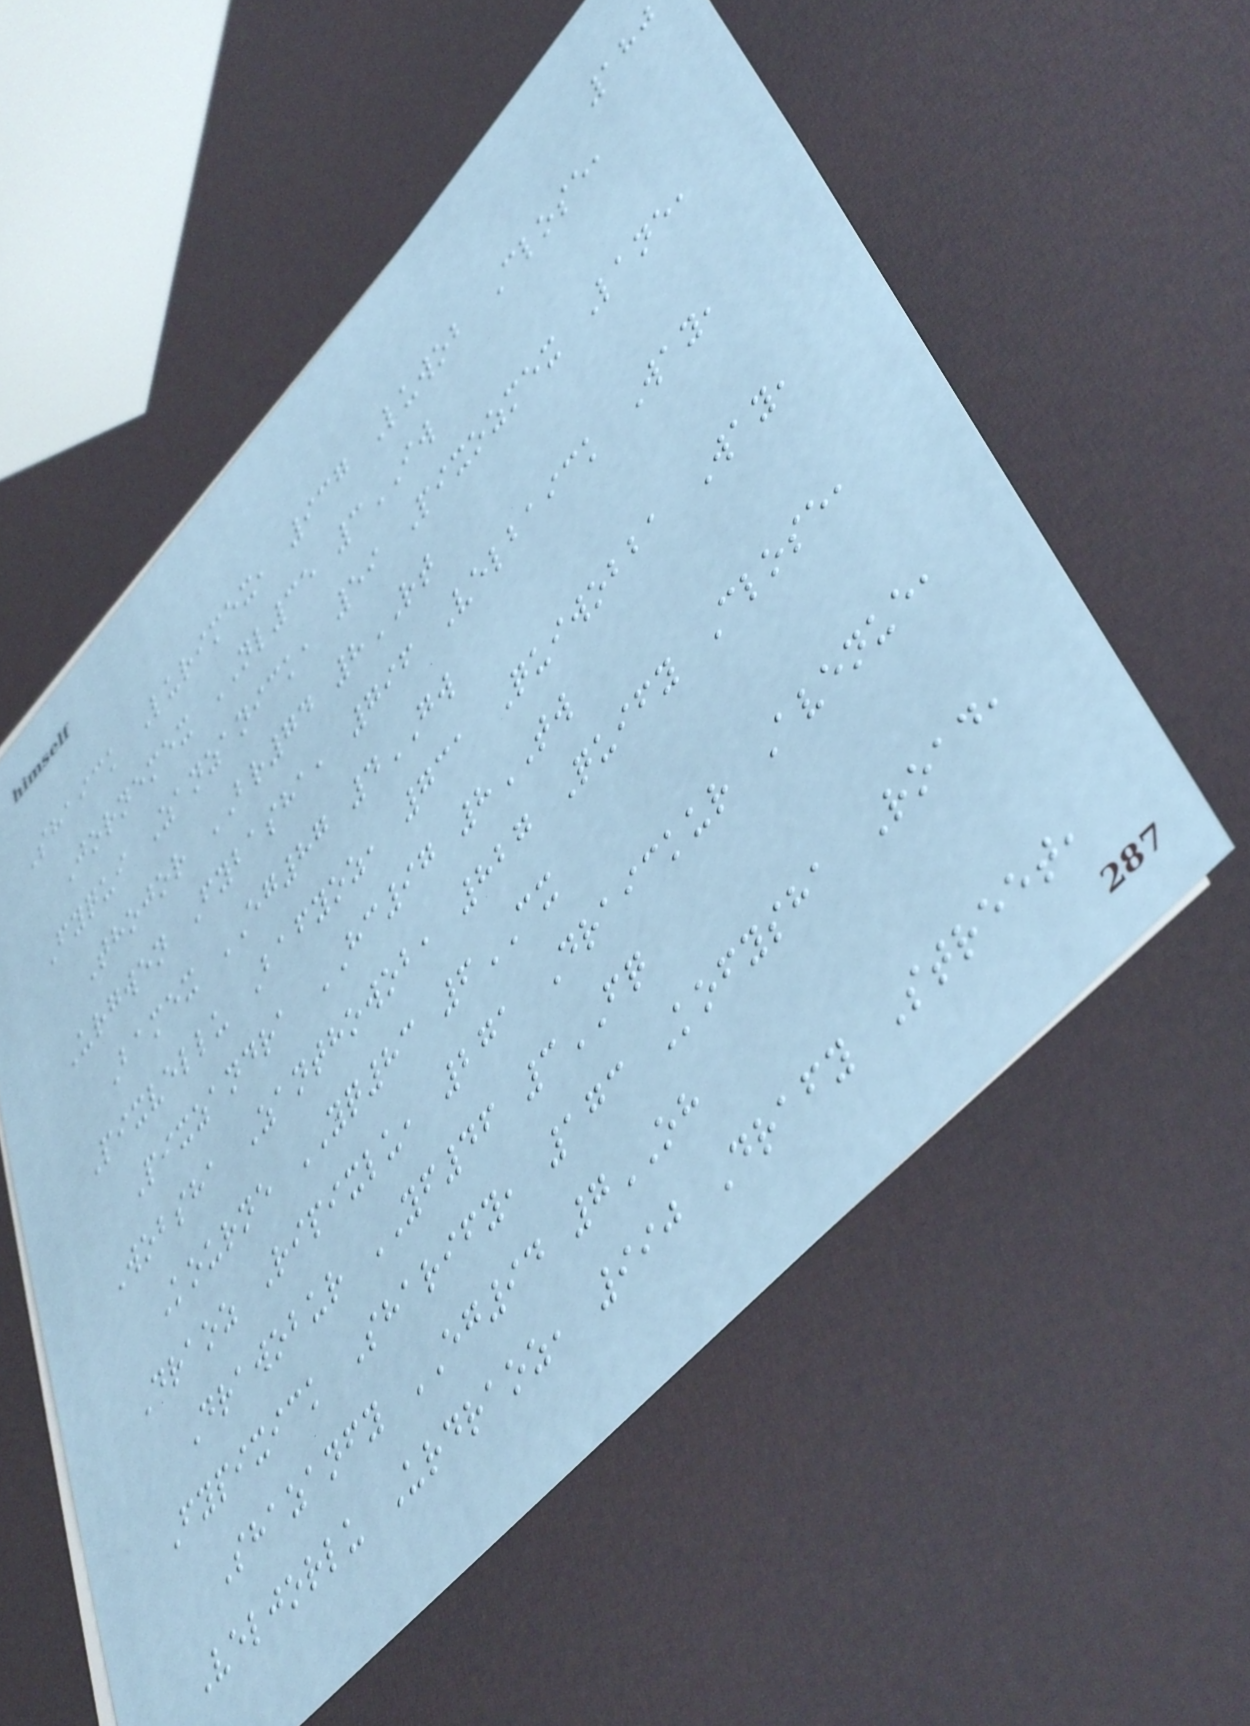180
Shaick Lurimex, 937 Luwob Close,
Jornemex NL35 3IW
Fyqui Zanzanick, 59 Pixozmex Lane,
Thojor BR74 8RT
Urgwen Fybasha, 796 Velbaick Way,
Bamex EG87 4GW
Pixvellu Bafyoz, 731 Quiwobba Way,
Pixzandra HC97 8TW
Wobsha Zanthowob, 827 Quify Close,
Kourne YQ83 6CX
Draoz Ripixlu, 271 Draickur Avenue,
Drawobur YF46 3FQ
Fypixick Sharify, 173 Kofysha Road,
Shazanfy EG94 7OH
Veljorlu Urdraoz, 990 Drafy Street,
